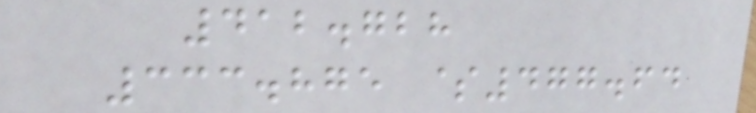412.728
333.875 $477.64
